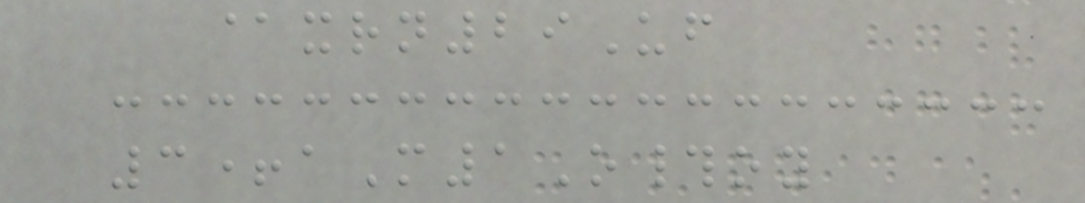@xrn29Uf
3+aM1O#oy
